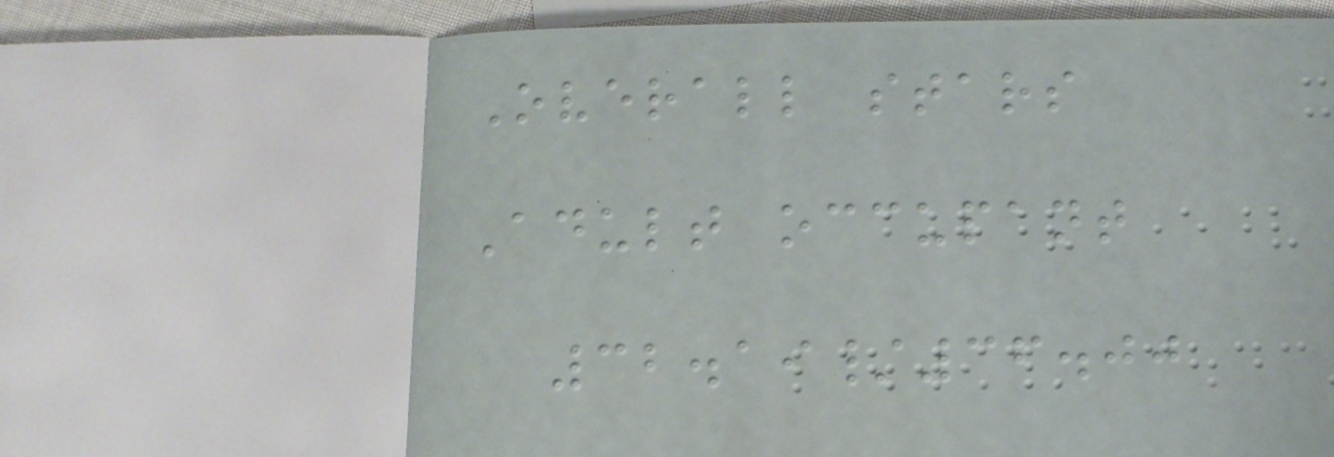Overall stars
Adult occupant
32.19/36.00
